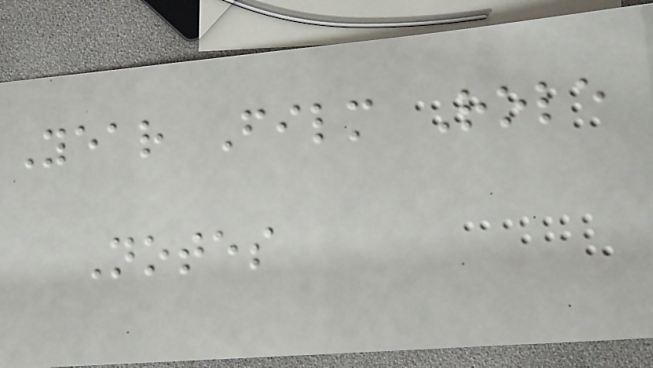Year Film Role
Notes
